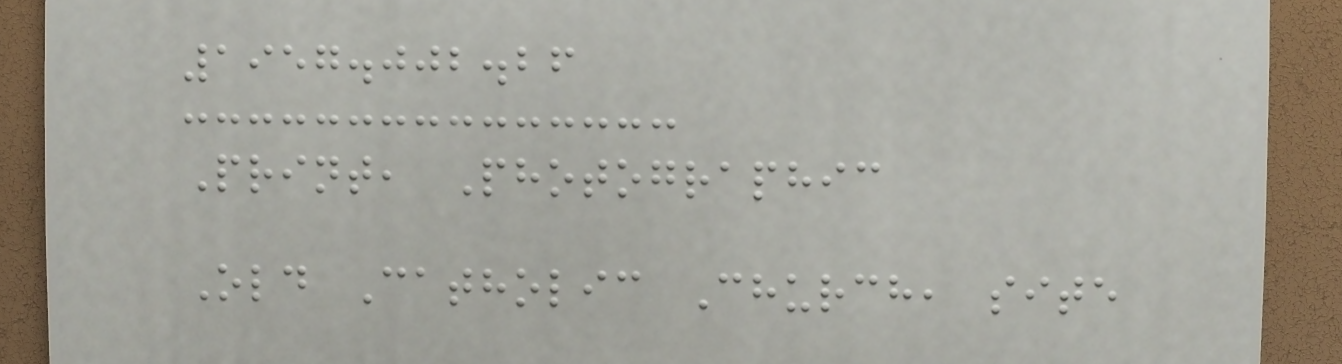1957.002.26
Print, Photographic
Old Catholic Church, site
